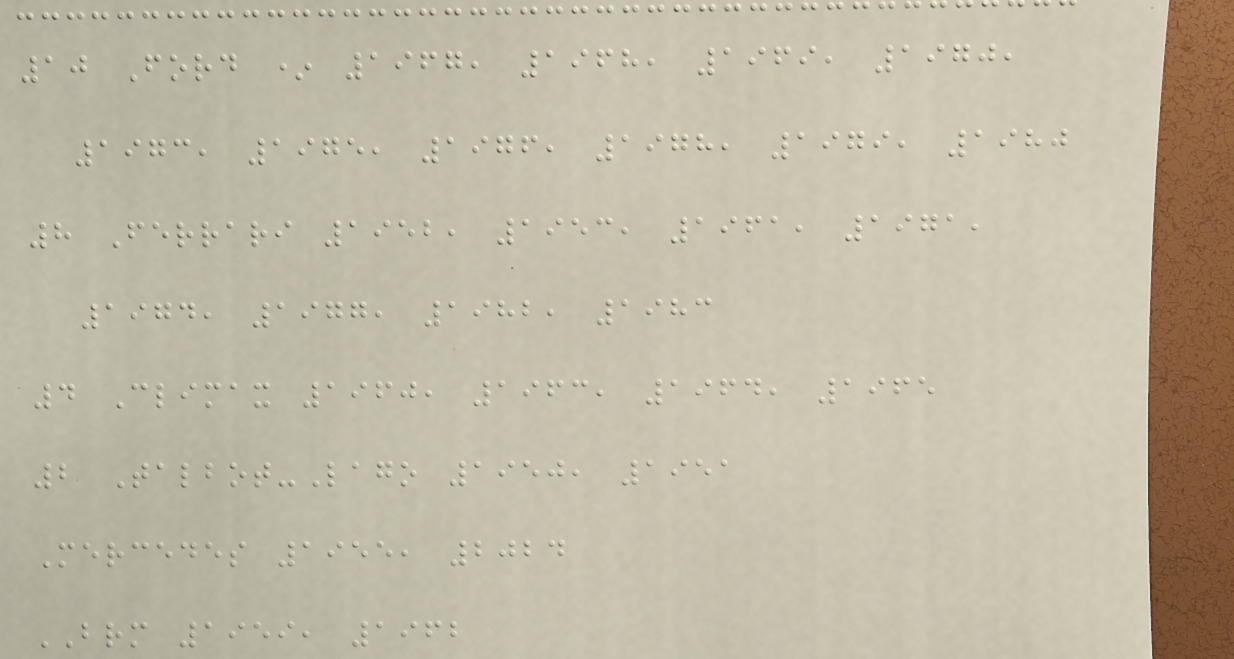10 Ford * 1967, 1968, 1969, 1970,
1973, 1975, 1976, 1978, 1979, 1980
8 Ferrari 1952, 1953, 1961, 1971,
1974, 1977, 1982, 1983
4 Climax 1960, 1963, 1964, 1965
2 Talbot-Lago 1950, 1951
Mercedes 1955, 2024
BRM 1959, 1962
